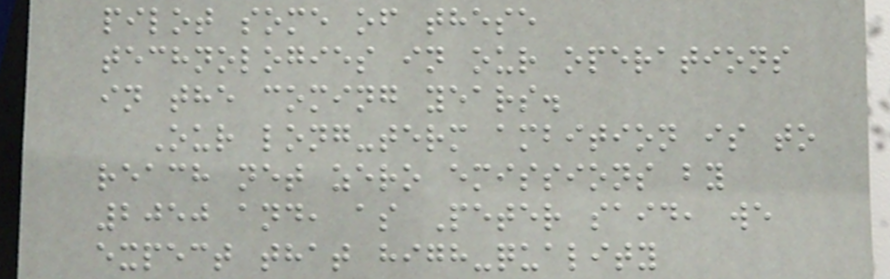pilot some of these
technologies in our operations
in the coming years.
Our long-term ambition is to
reach net zero emissions by
2050 and, as Peter said, we
expect that high-quality
